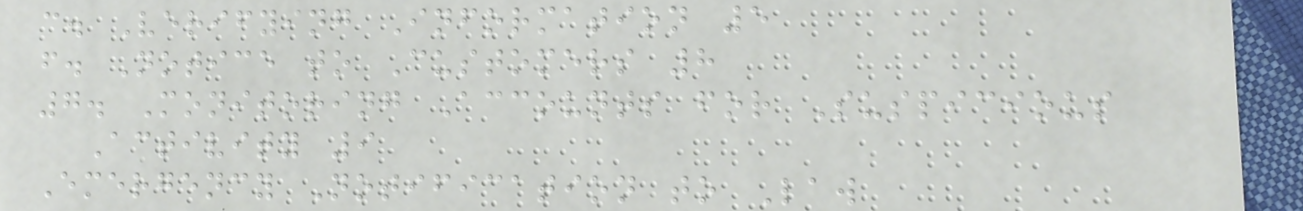c. Verifying Information 5
f. Notice to Customers 8
7. Monitoring Accounts for Suspicious
Activity 9
Emergency Notification to Law
